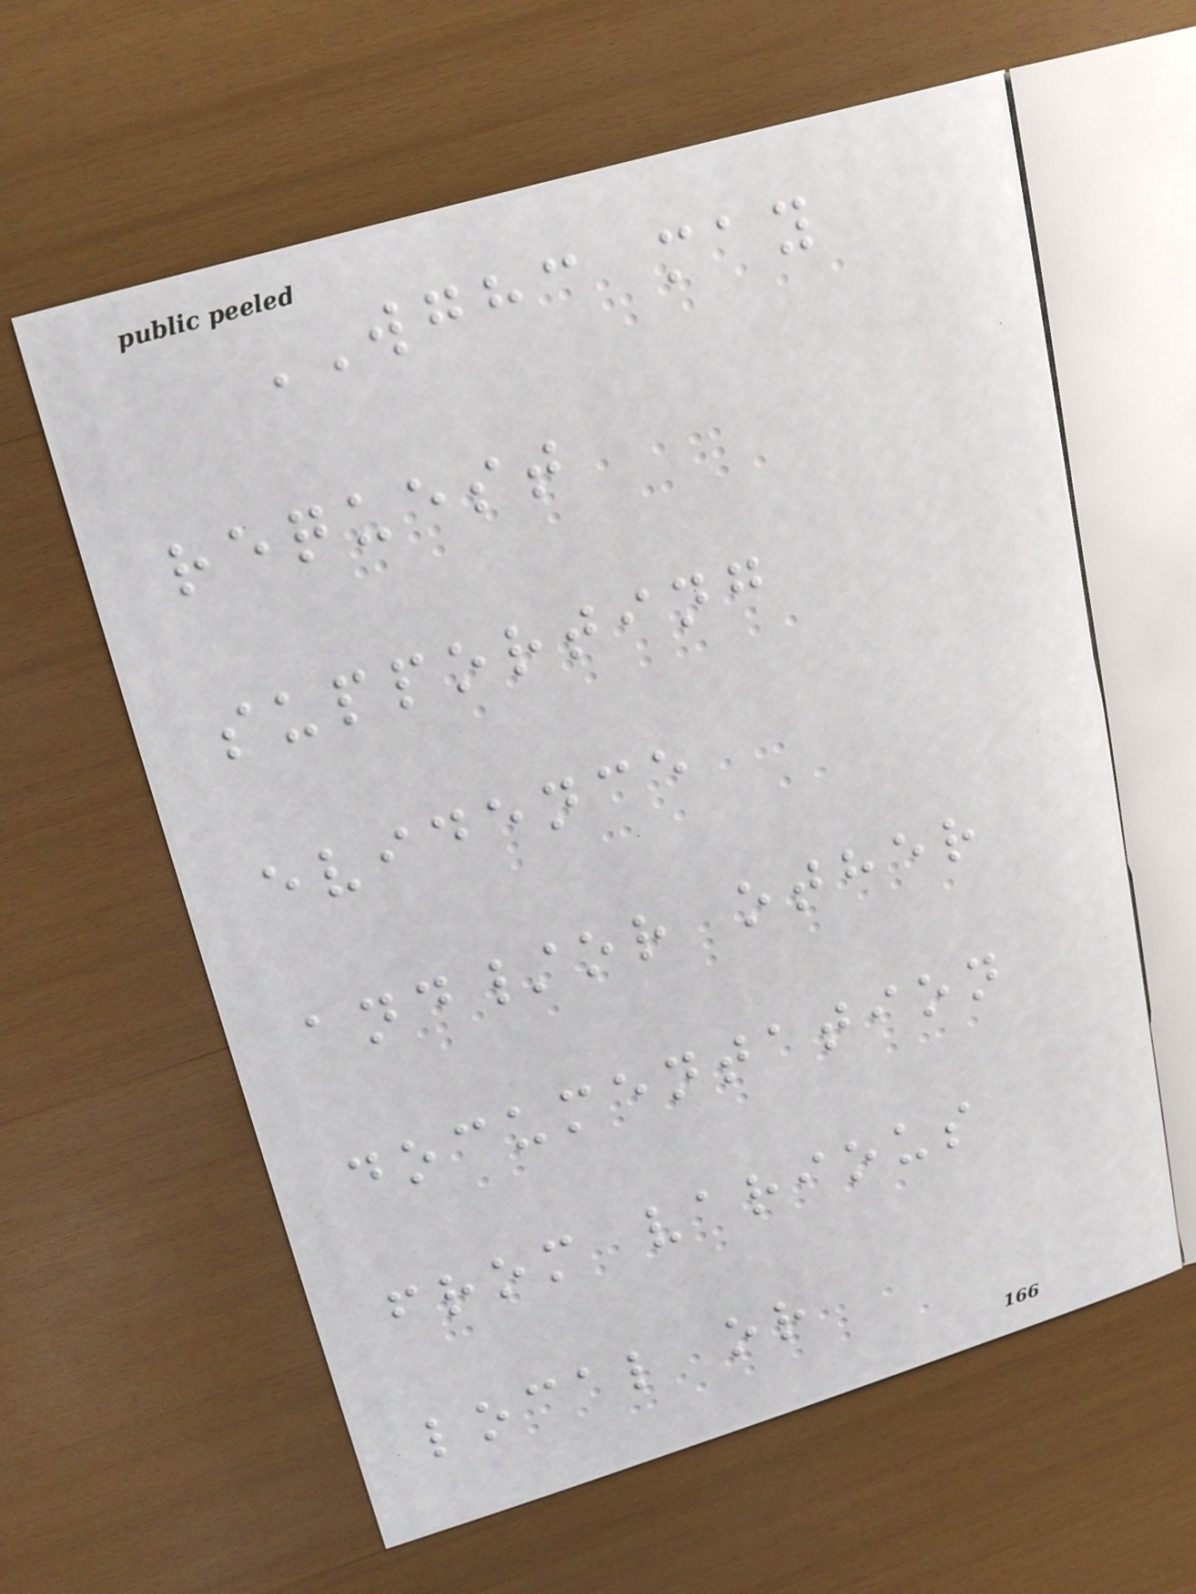WGHC may
request
supporting
evidence
and/or other
documentation
from various
local or
